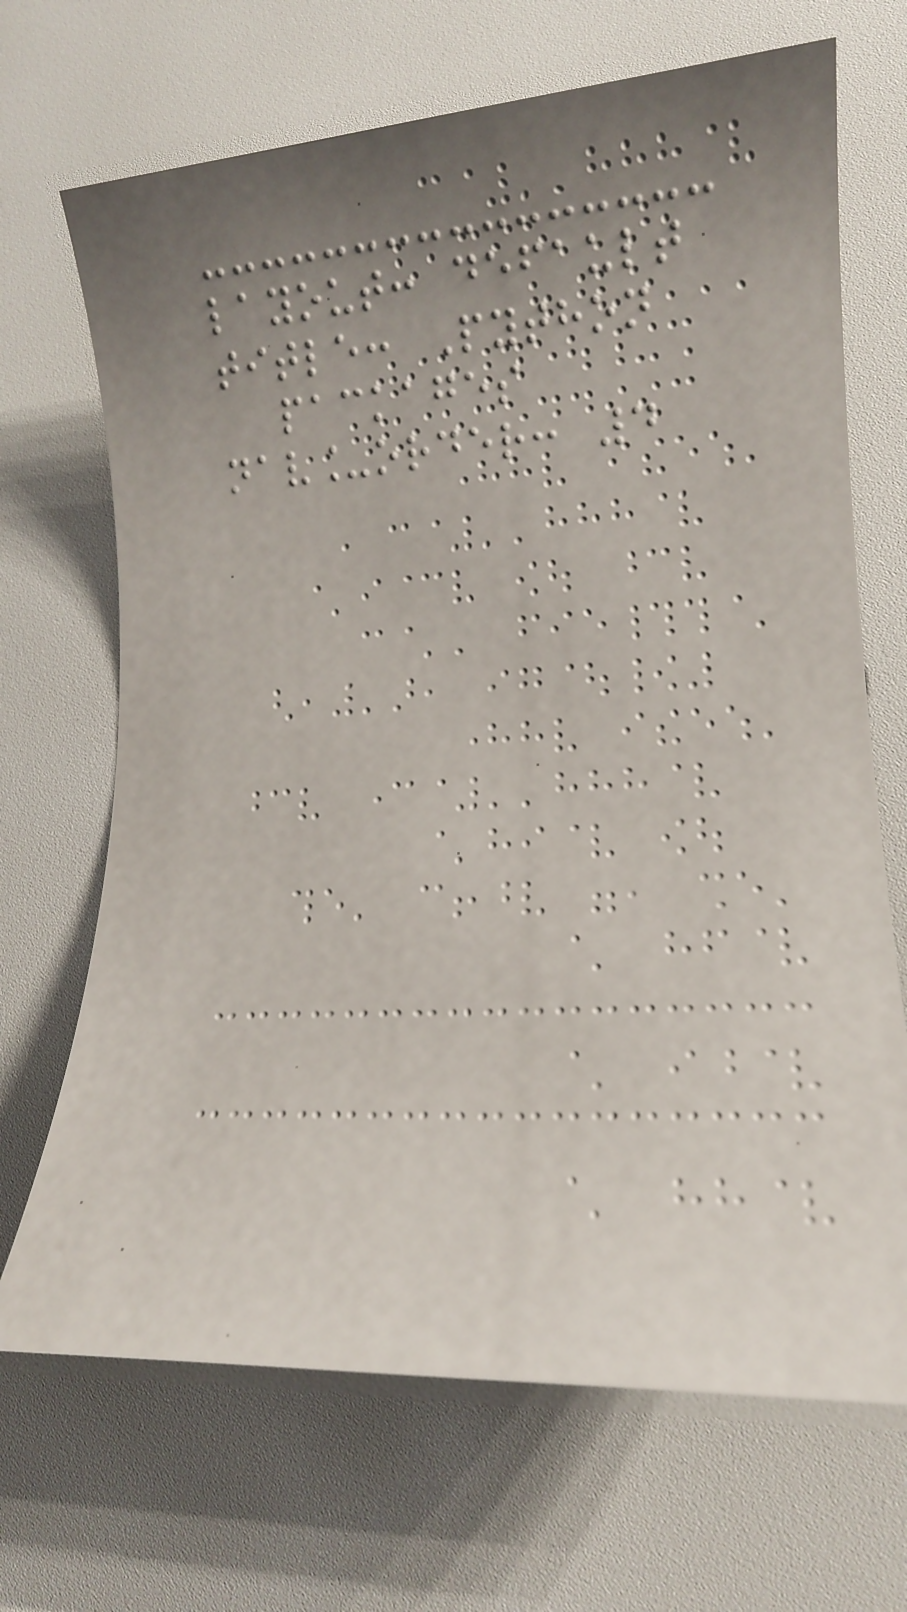layout: default
title: Python
packages
nav_order: 4
